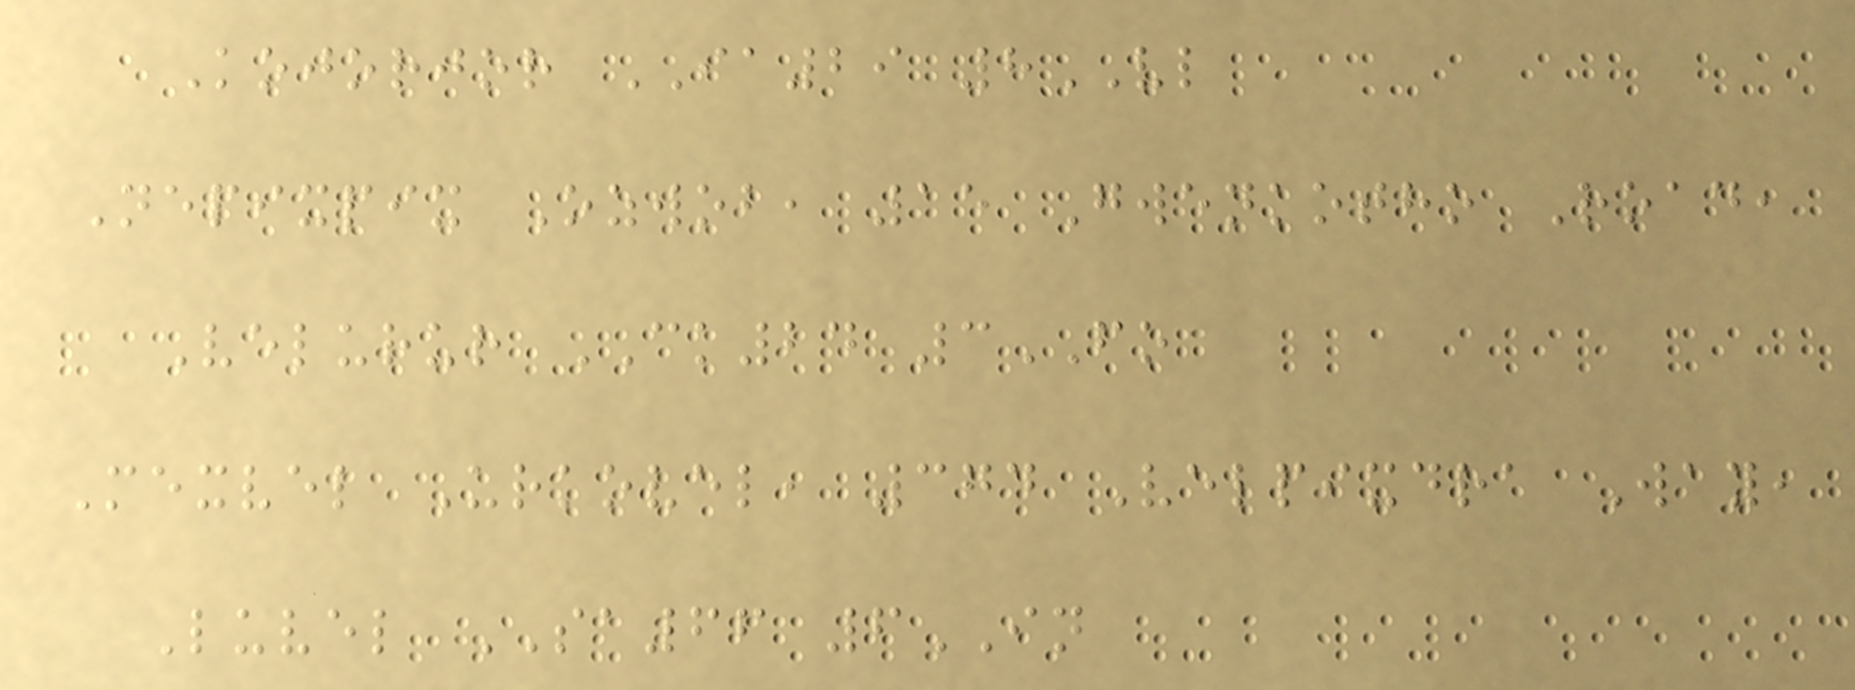Kojorjor IA29 8VL
Nepixpix Ozwob, 15 Gwenkotho Road,
Velurur CK24 3FO
Mexvel Urkovel, 374 Velpixdra Way,
Luvel SA66 6IN
